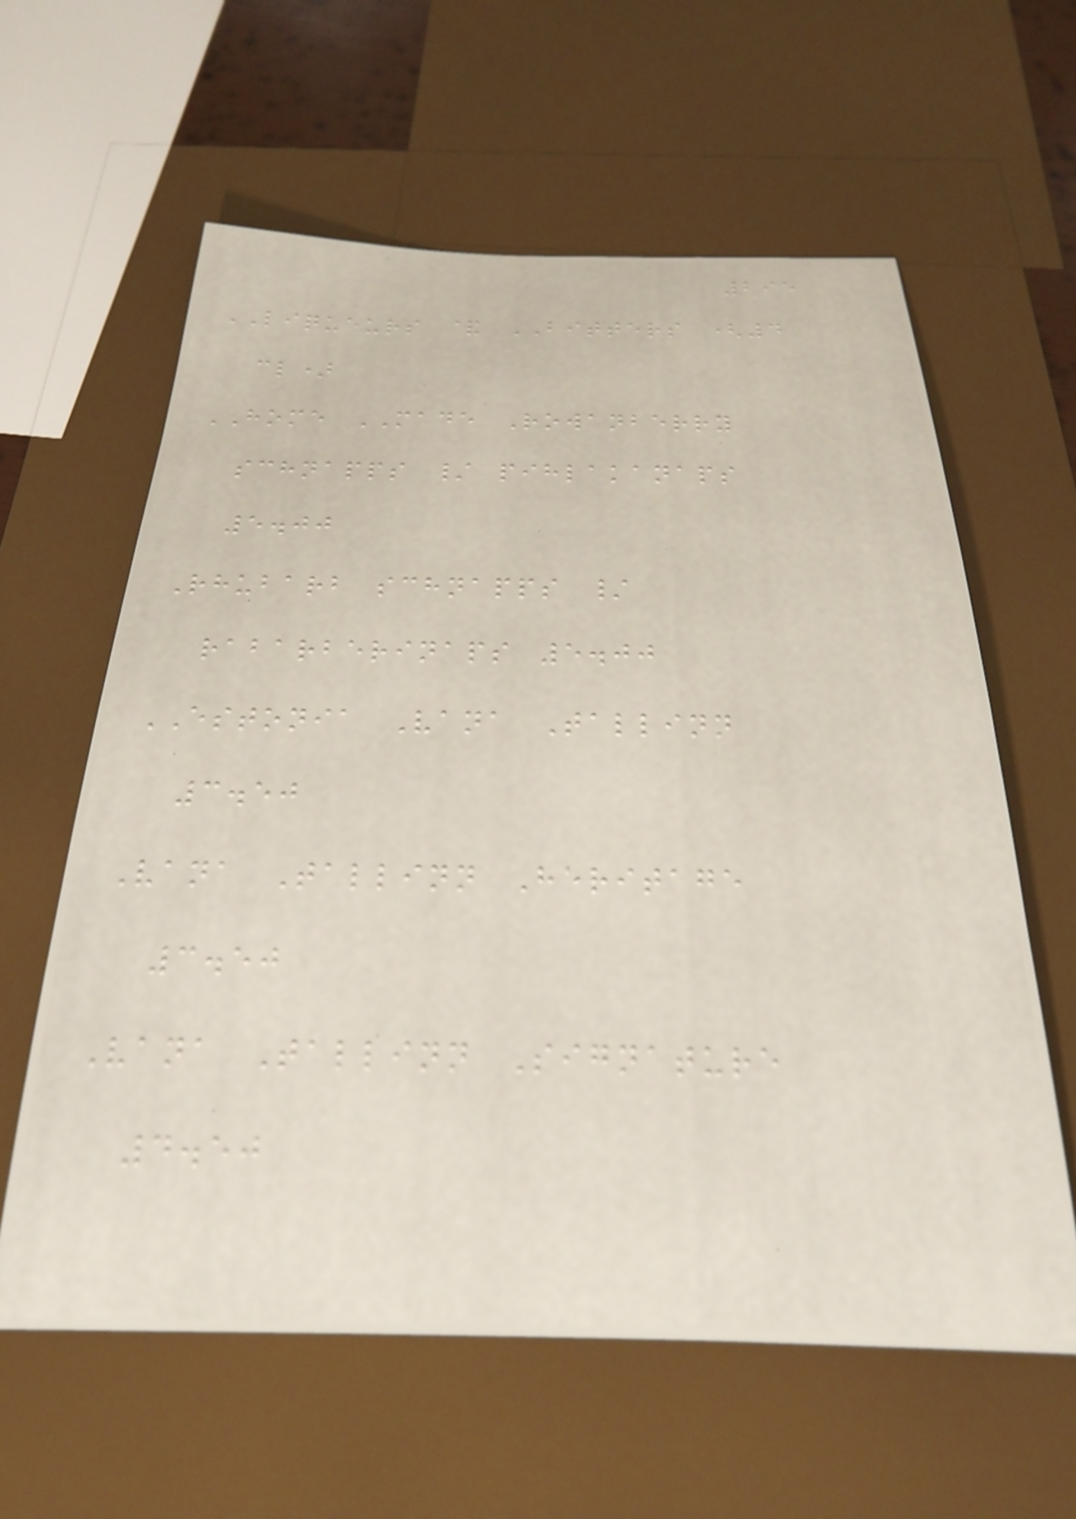295
LIQUEURS & BITTERS (4
cl)
HOME MADE Rowanberry
schnapps / pihlakanaps
5.00
Rhubarb schnapps /
rabarberinaps 5.00
ESTONIA Vana Tallinn
3.50
Vana Tallinn Heritage
3.50
Vana Tallinn Signature
4.50
